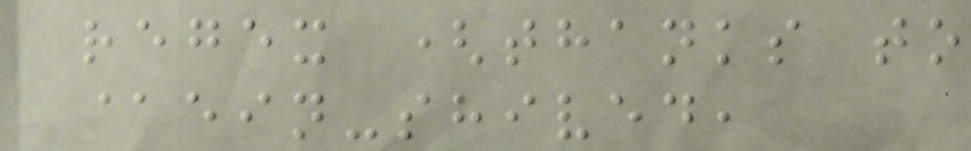regex (thanks to
@ein-shived,
